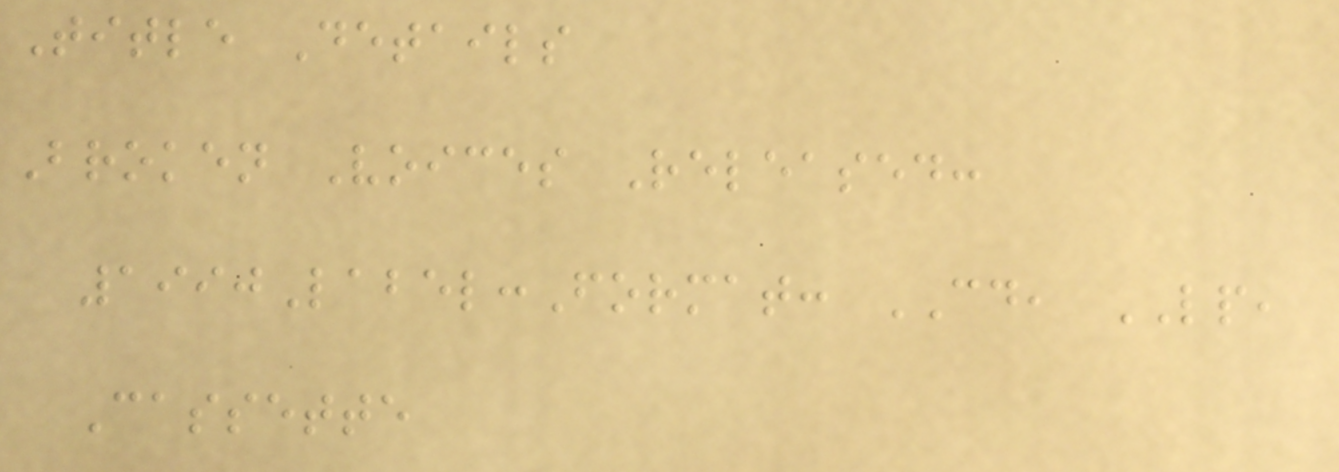Title Details
Broken Voices Released:
1990Label:Format: CD, LP,
Cassette
